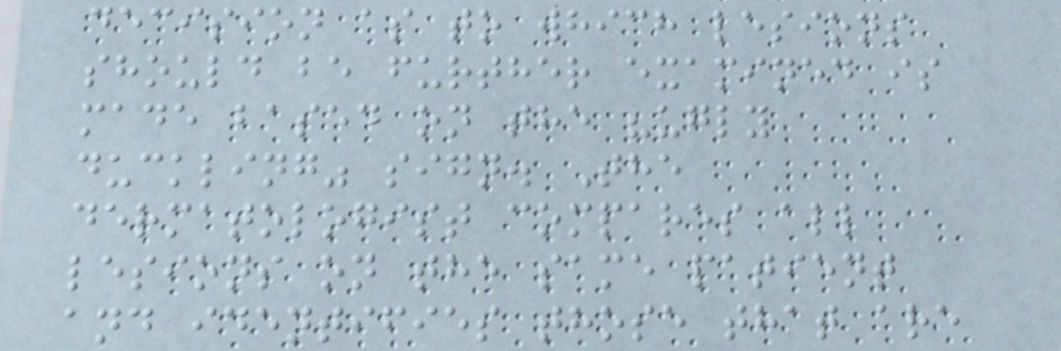decision as to which lesions
should be further examined is
made based on the "ugly
duckling" sign. The
dermatologist compares all
lesions on the same patient
and identifies those that are
